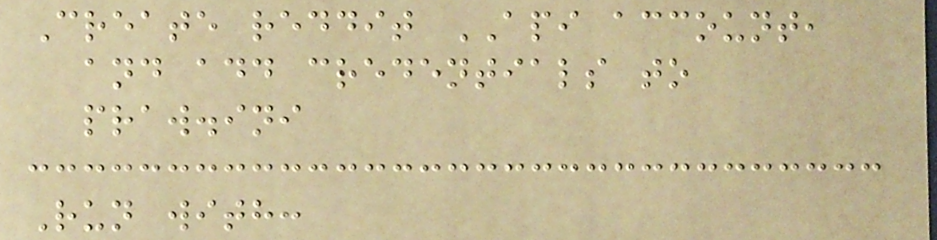Create reddit API account,
and add credentials to
praw.ini
Run with:
